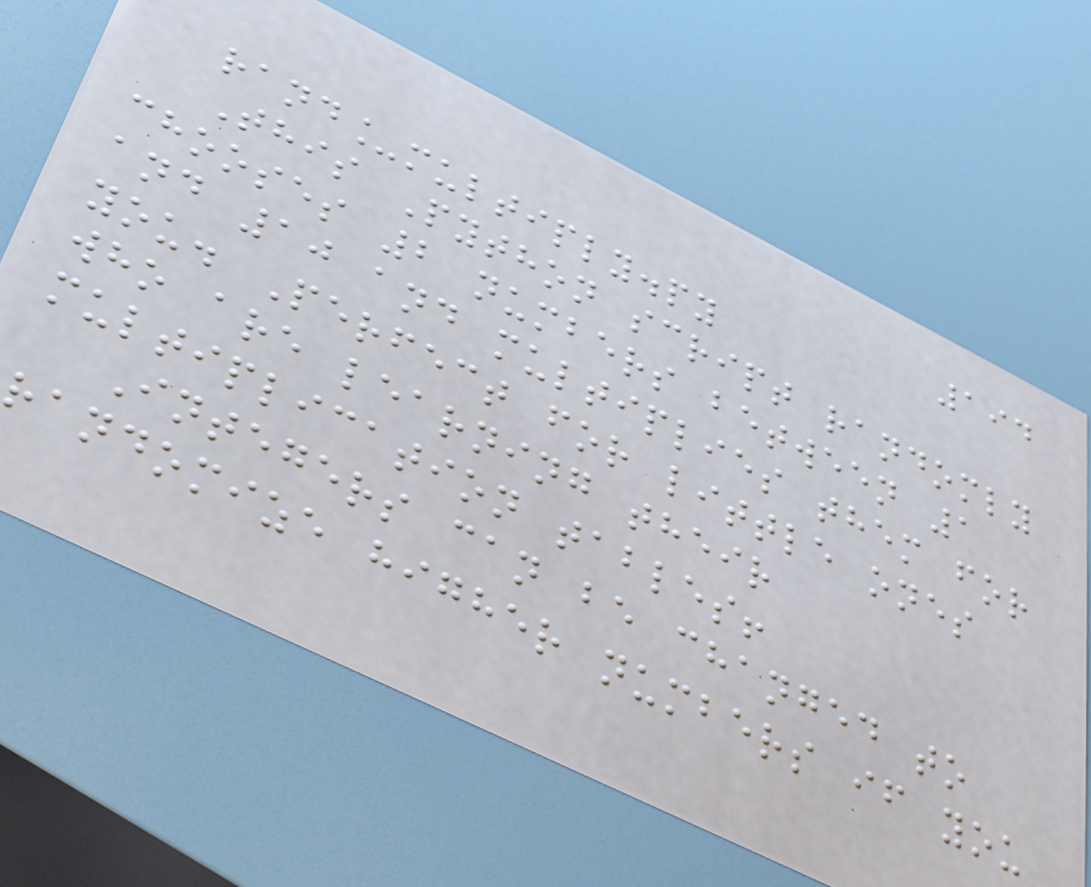194
rand_multiply.py
This Python script randomly
chooses 2 numbers between 1
and 10 and multiplies them for
you. Perfect for little ones
who are learning their
multiplication tables!
Integers can be changed to
randomize higher numbers if you
